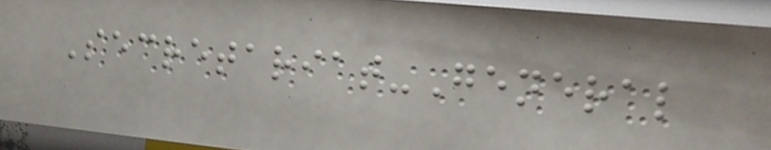Secretariat-General
